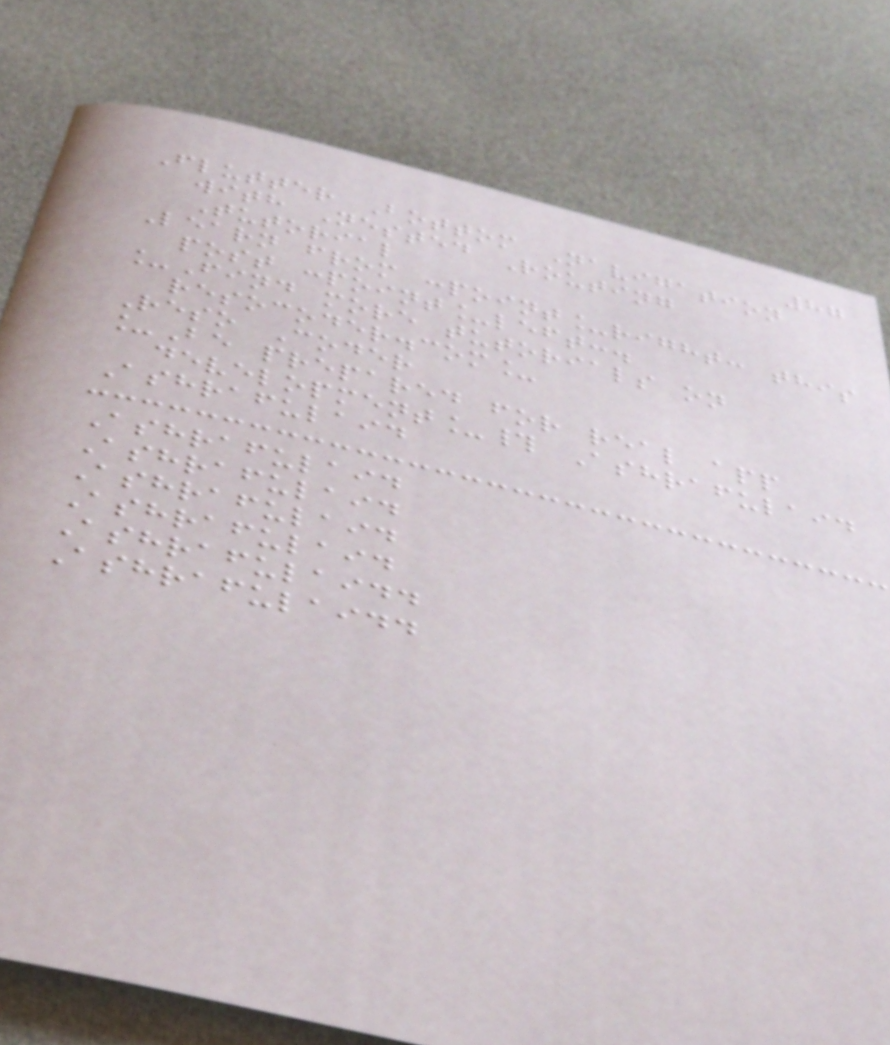87
Flutter Bottom Navigation
with Nested Routing
Tutorial
Learn from :point_right: this
post :point_left:.
_Find more tutorials on
resocoder.com_
Reso Coder
_Be prepared for real app
development_# Ashrafulaid
Ashrafulaid
Ashrafulaid
Ashrafulaid
Ashrafulaid
Ashrafulaid
Ashrafulaidd
Ashrafulaidd
